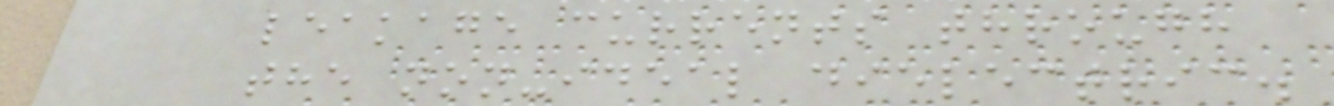leakage currents through
the non-ideal dielectric.
